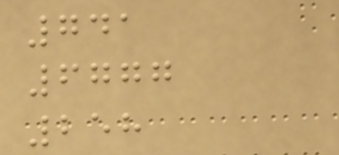741
6777
258
